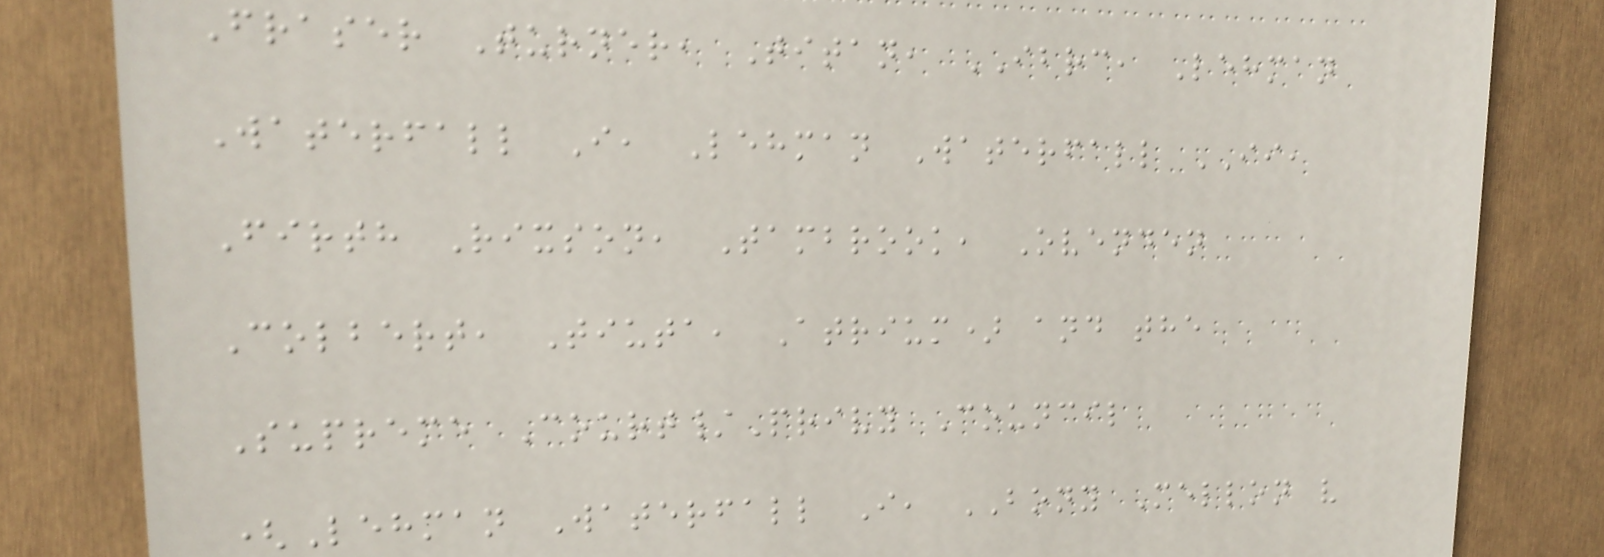Fraser Turner, Titan, IBRC, Lehman
Waterfall I, Lehman Waterfall II,
Firth Rixson, Tambrook, Ovenden
Colbert, Tiuta, Atrium) and the
Supreme Court/Privy Council
(Lehman Waterfall I, BONY Mellon v
